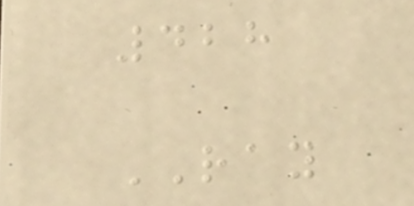428
RAY
